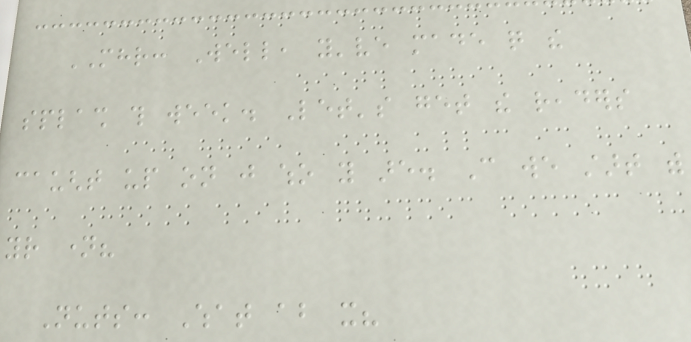MHR: Well, you've made quite the
splash this week. Let's get the readers
caught up on just who you are. Can we start with
your name?
Nuts: What about it?
